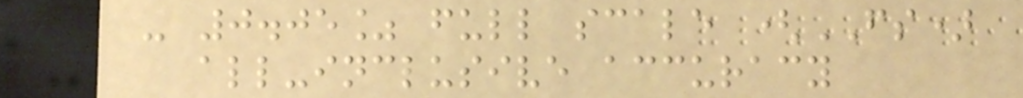- 0.05% full scale (FS)
all-inclusive accuracy
